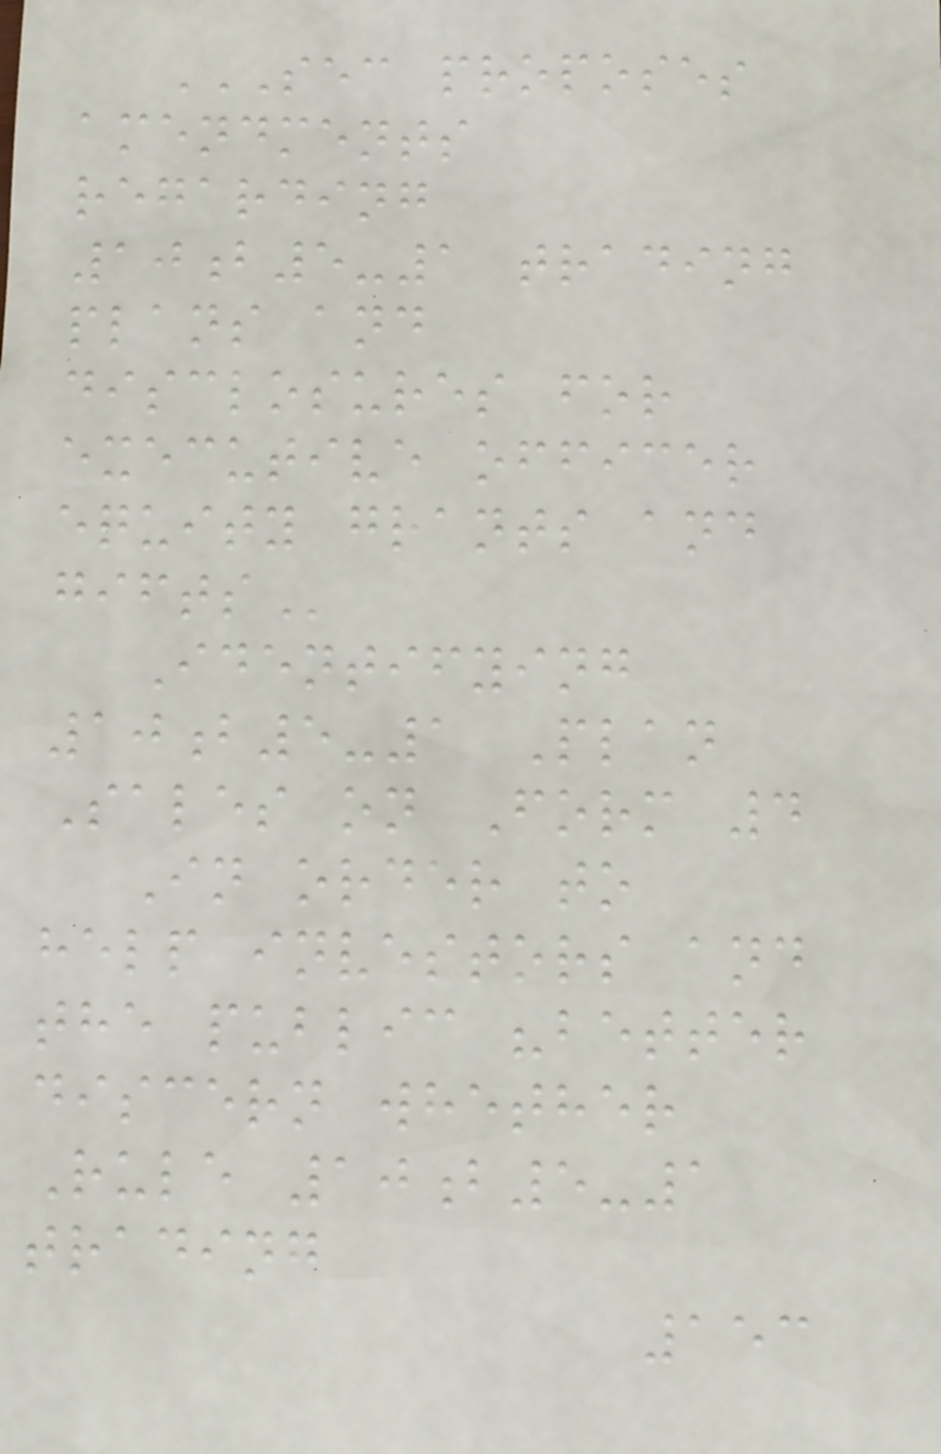SEC PROPOSES
AMENDMENTS
REGARDING
10B5-1 TRADING
PLANS AND
DISCLOSURES FOR
EXECUTIVE OFFICER
EQUITY GRANTS AND
GIFTS
Identifying
10b5-1 Plan
Sales on Form 4
In order to
help investors and
the public "better
discern whether
Rule 10b5-1
trading
153
